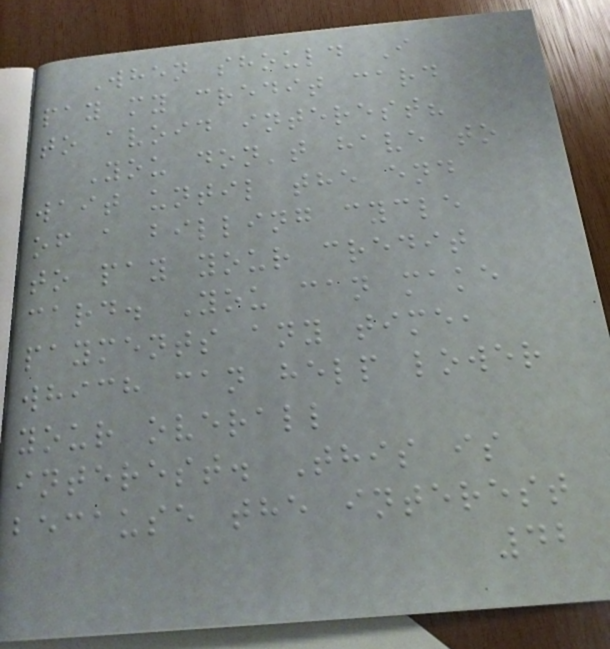When should I
pay my credit card
to avoid interest?
You don't have to
wait until the end
of a billing cycle
to pay your credit
card. You can make
payments any time,
which can help lower
your overall
interest. This is
because the interest
42
